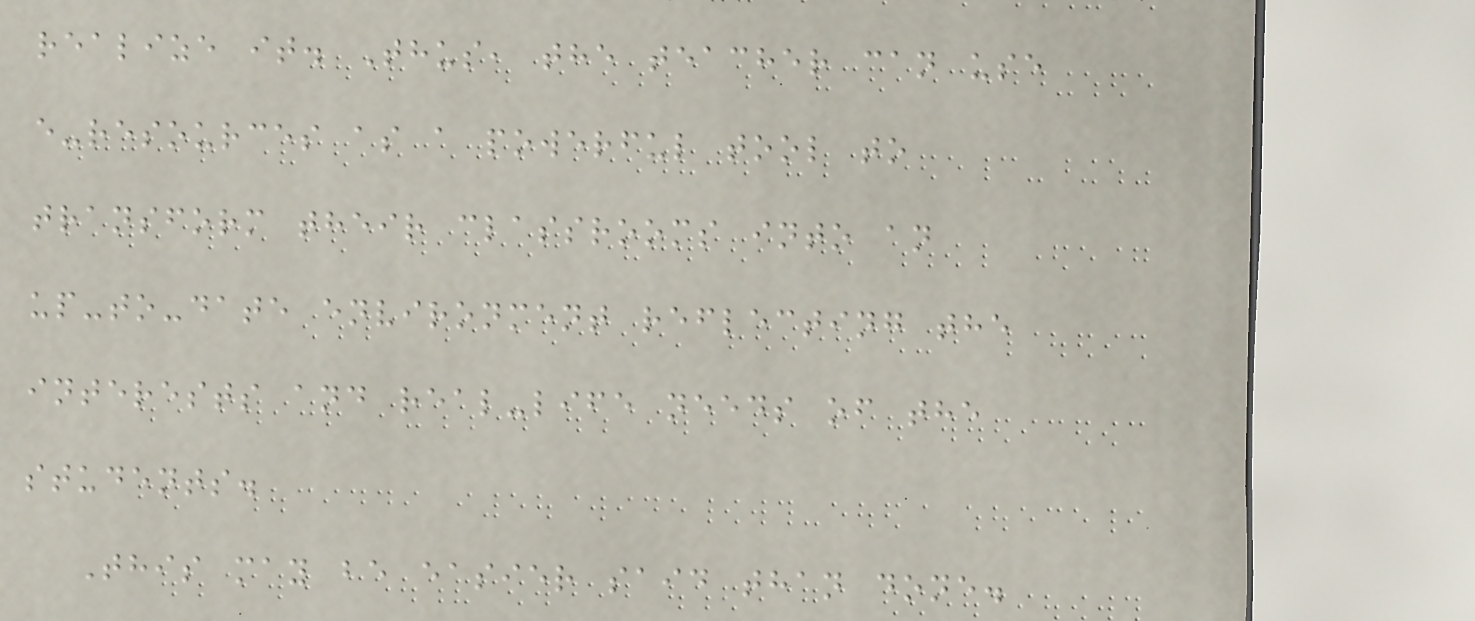realize it. Thus, the teacher can use
e-resources as a powerful tool to
transform their classrooms into an
up-to-date environment reflecting the
interests and real-life needs of the
students.
This may be easier said than done.
